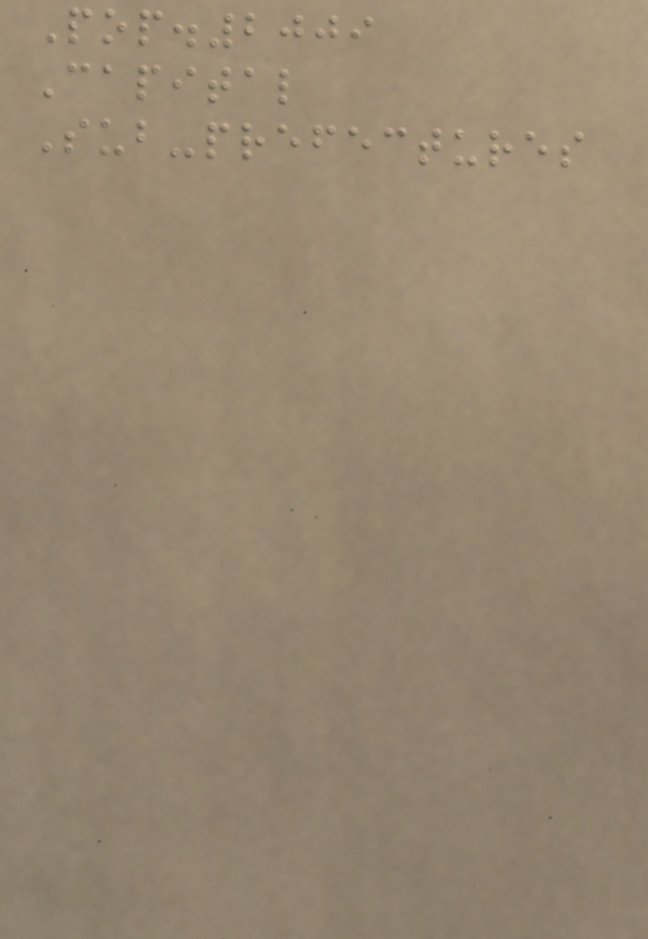Pop.2009
Capital
Sub-prefectures
